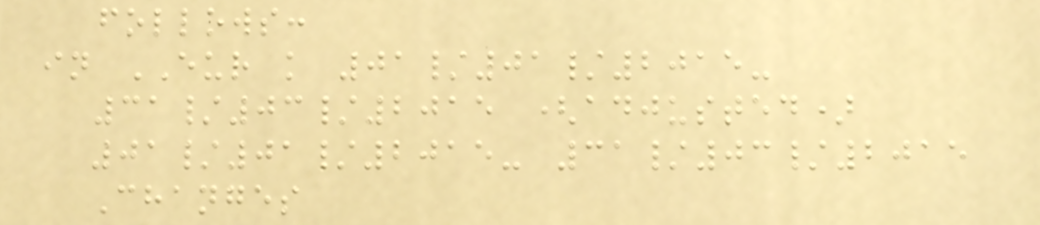follows:
in EUR k 01/01/2015-
31/03/2015 (adjusted)
01/01/2015- 31/03/2015
Changes
